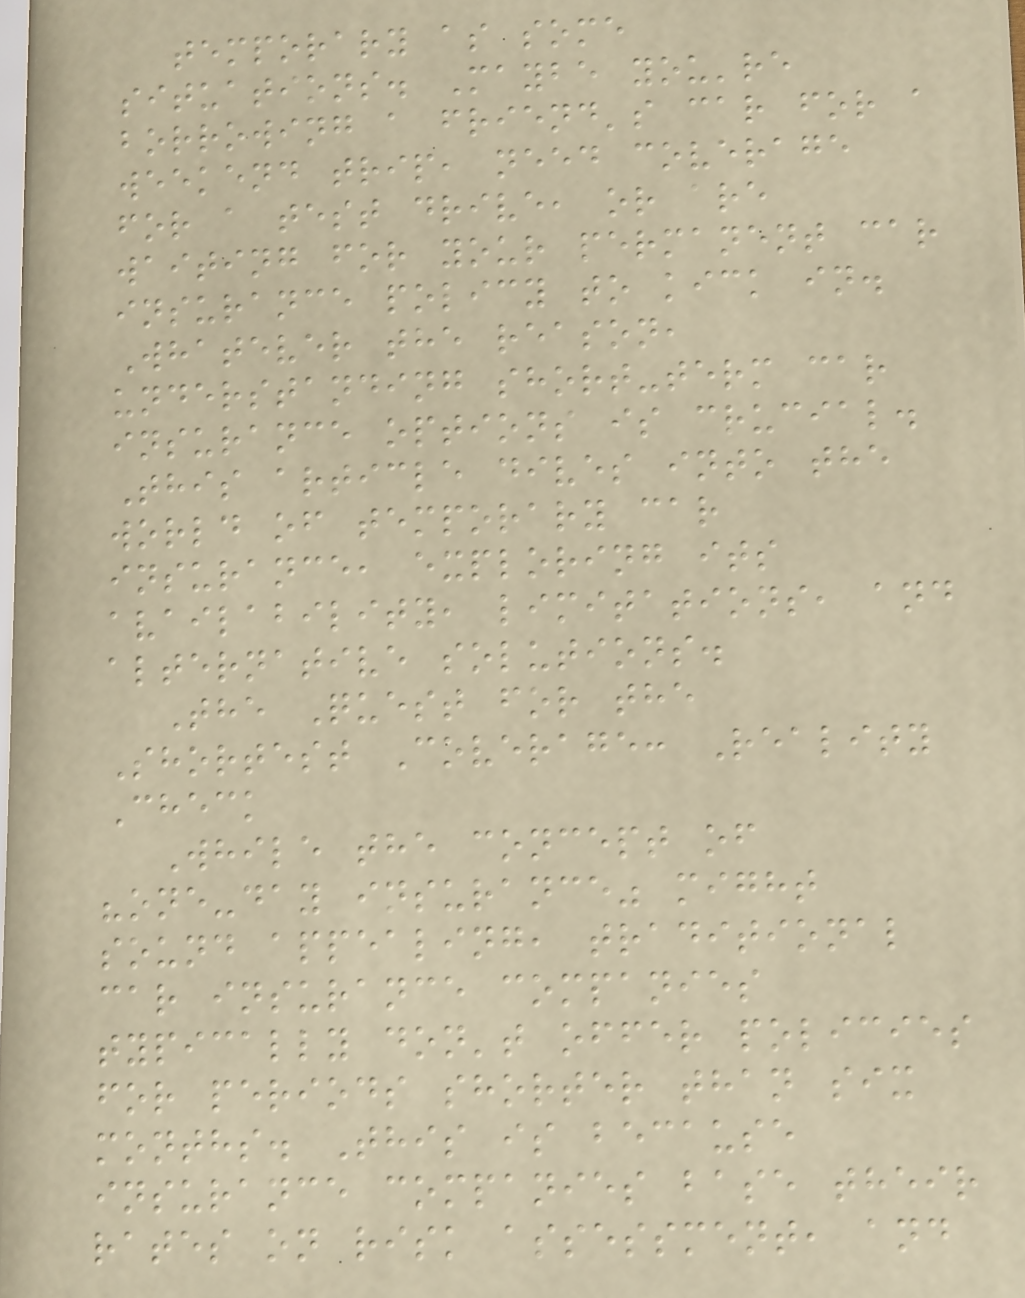temporary as some
situations. Maybe you're
borrowing a friend's car for a
weekend trip, need coverage
for a test drive, or are
waiting for your permanent car
insurance policy to kick in.
Whatever the reason,
understanding short-term car
insurance options is crucial.
This article dives into the
world of temporary car
insurance, exploring its
availability, limitations, and
alternative solutions.
The Quest for the
Shortest Coverage: Reality
Check
While the concept of
"one-day insurance" might
sound appealing, traditional
car insurance companies
typically don't offer policies
for periods shorter than six
months. This is because
insurance companies base their
rates on risk assessment, and
